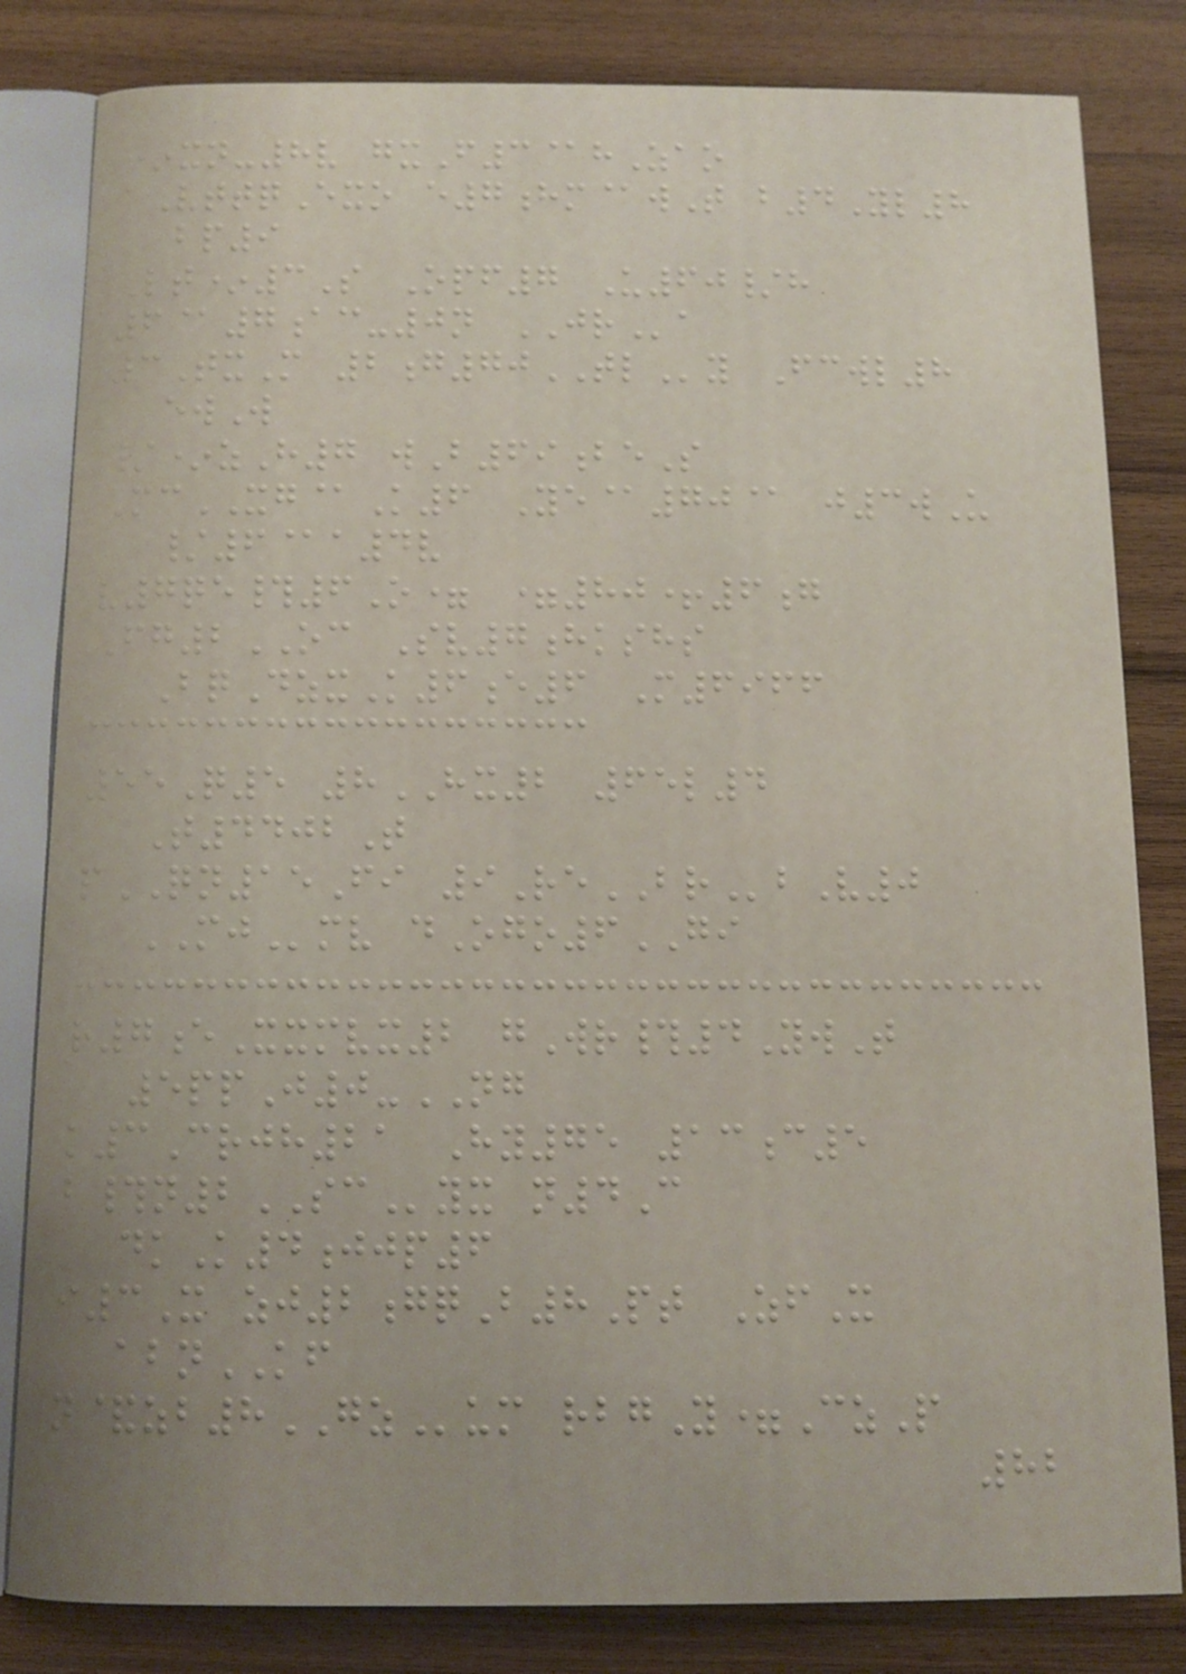*xn-8v gxF3@hZao
aVttqExo e7hm@wT b4Yl8
bp9
Lt*3S Opf7 U60/h
6@7ac-0n JRa
3TxM 2g70TLy Fcwl8
ewW
/*zH7 wB69beS
McXG@K6 Ye@70@ j3wU
/6@a4v
v7qe#6O= =80+6g
Fg2OC Sv7hkshs
BqDzxK6e6 M6966
55Q5 8HX2 65l4
T4402T
pQN15Fi 9ReBRbV0
MJmv dOgo6GI
r7eXxmvx2 gWr#4YwT
5ppJ0-NG
k3Crjh21 Hy75 13c5
b#n2SCyx n4C
dkK4jjp6
i3X zj2gqB8Pt ZfX
abnKF
n&zb8GZum rbgY=CzP
82
